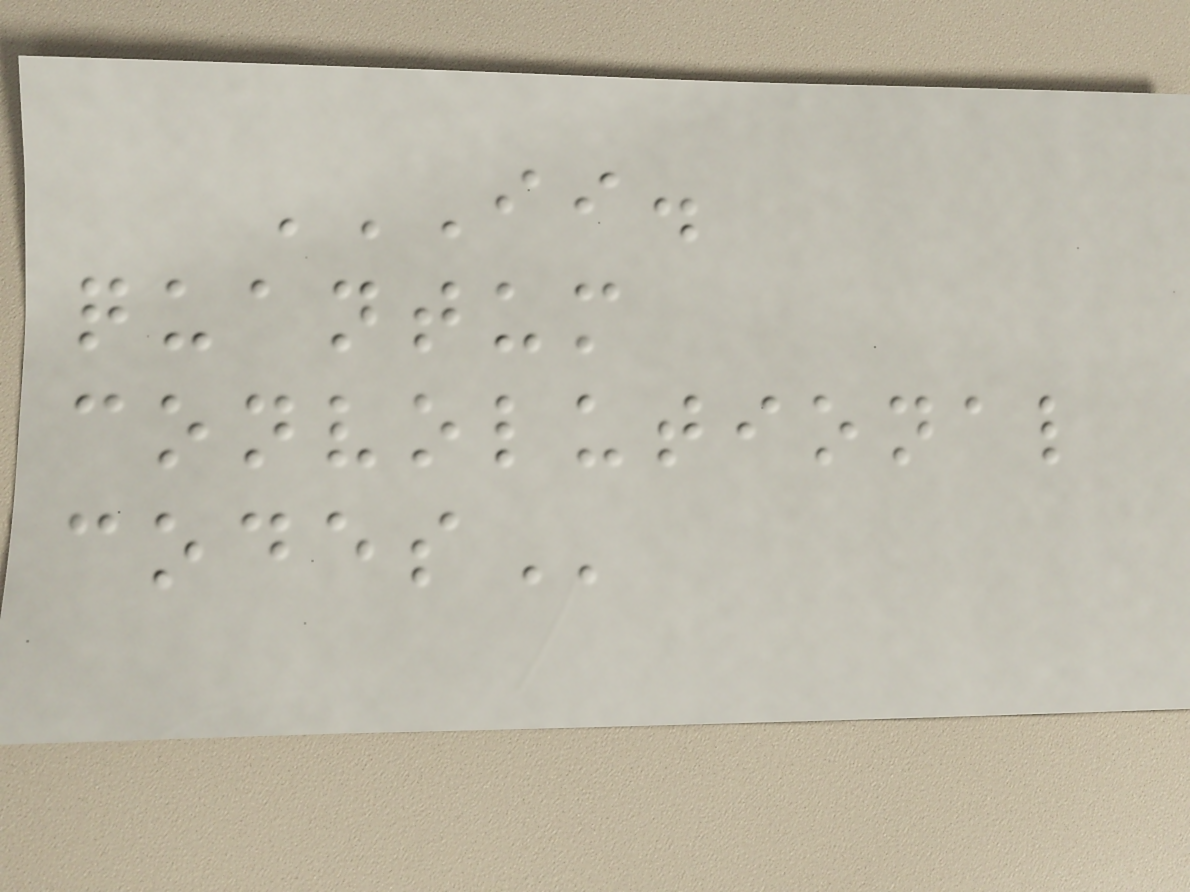II.
QUANTUM
CONVOLUTIONAL
CODES
